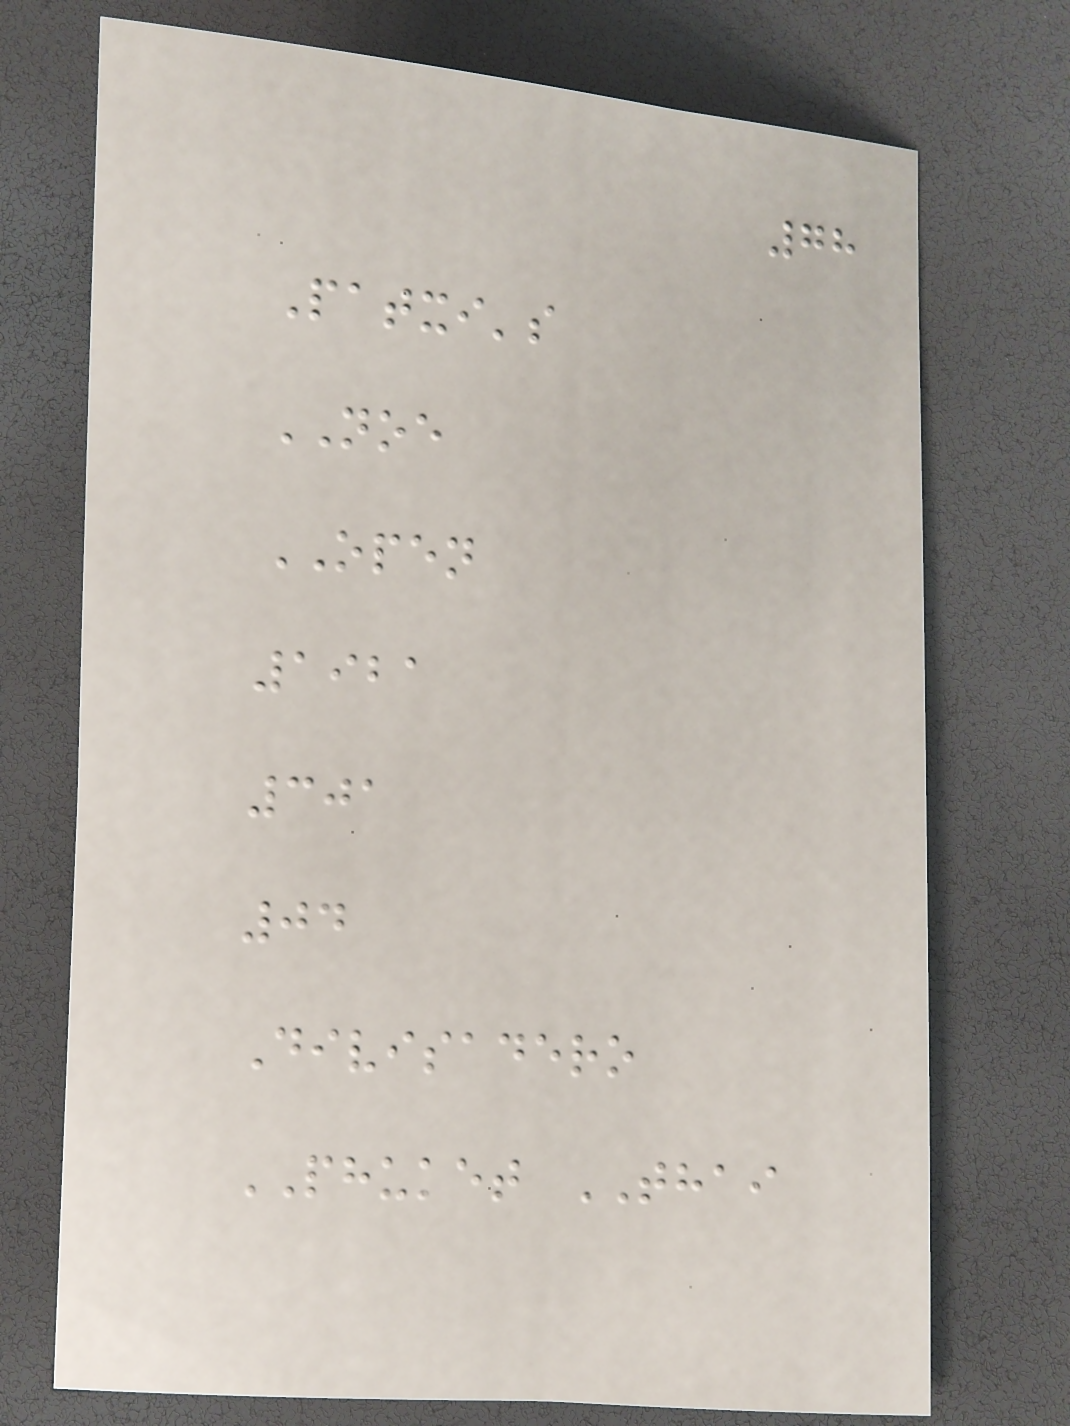78
Patxi's
NOE
OPEN
1921
301
04
Divisadero
PHUKET THAI
